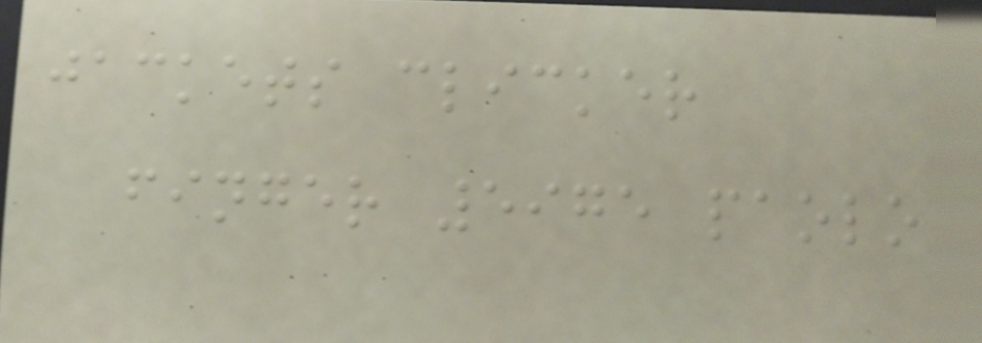jackets clicker
finger 5975 paolo
